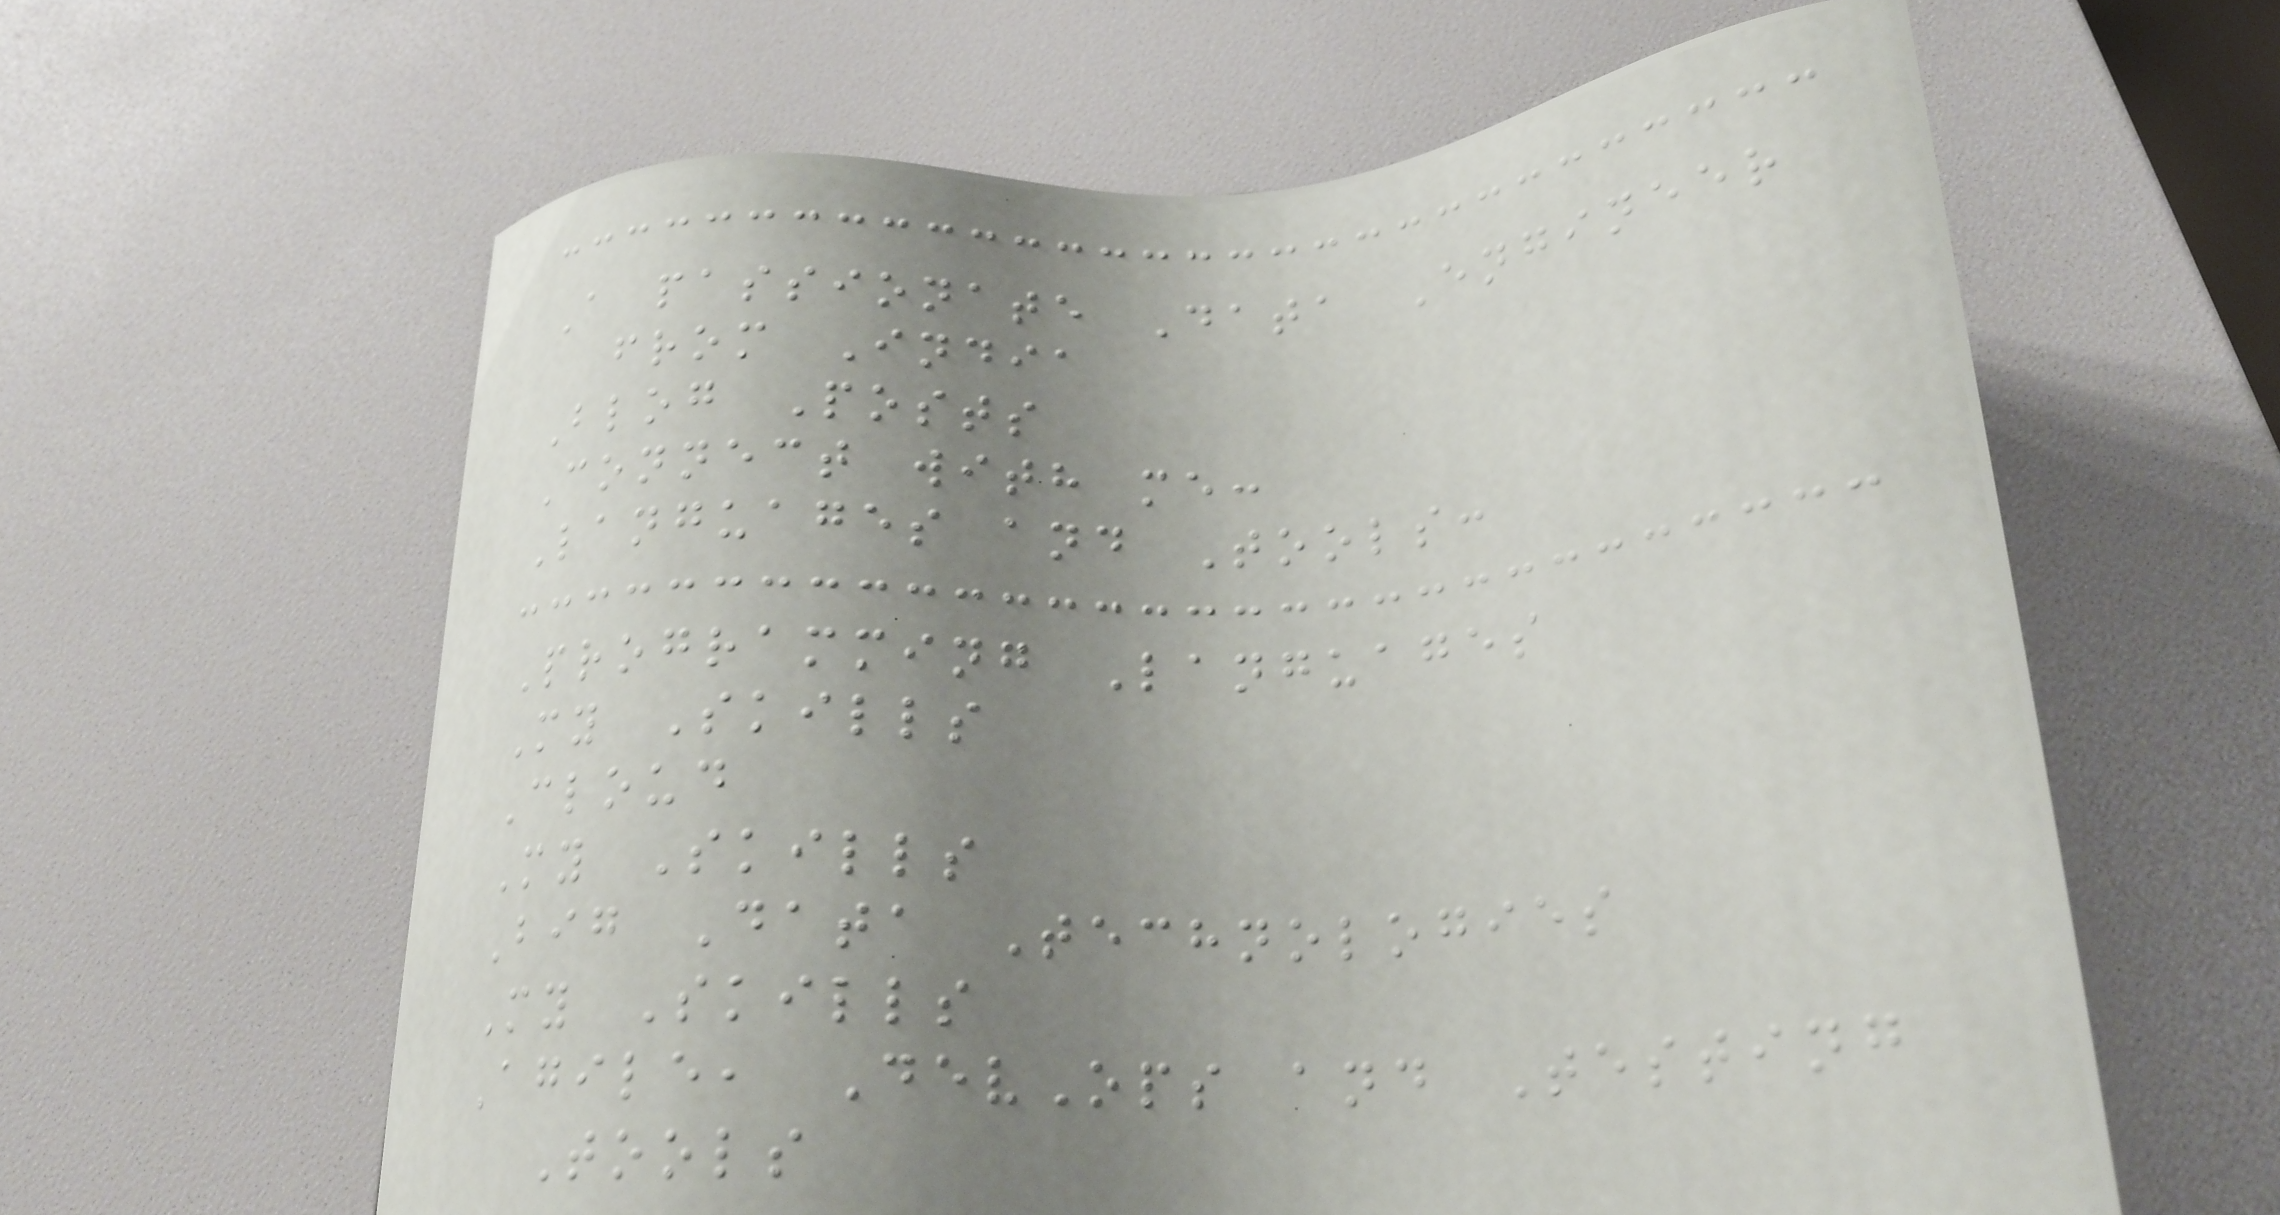A passionate Data Engineer
from India
Blog Posts
Connect with me:
Languages and Tools:
Programming Languages
My Skills
Cloud
My Skills
Big Data Technologies
My Skills
Agile, DevOps and Testing
Tools
